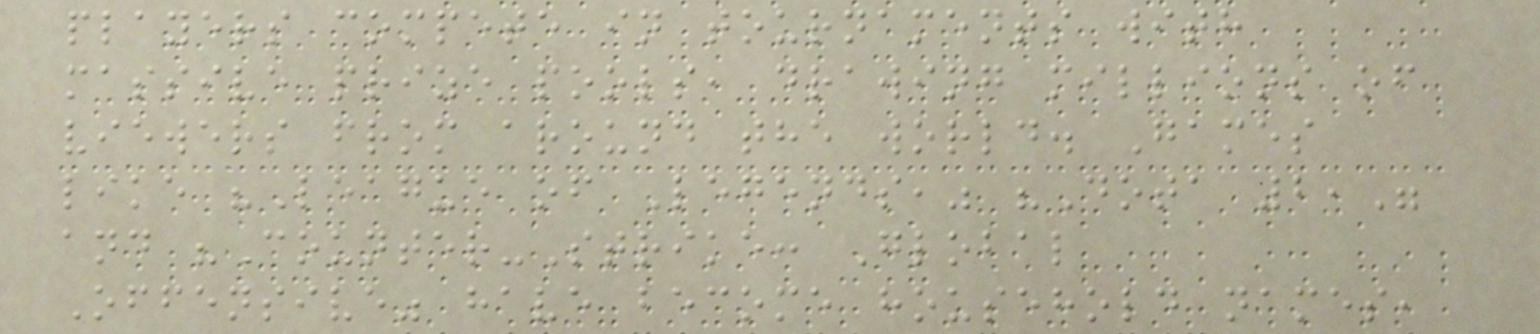players compete in tournaments with
massive prize pools, drawing millions of
viewers from around the world. Games
like "League of Legends," "Dota 2,"
and "Counter-Strike: Global
Offensive" have become household names,
